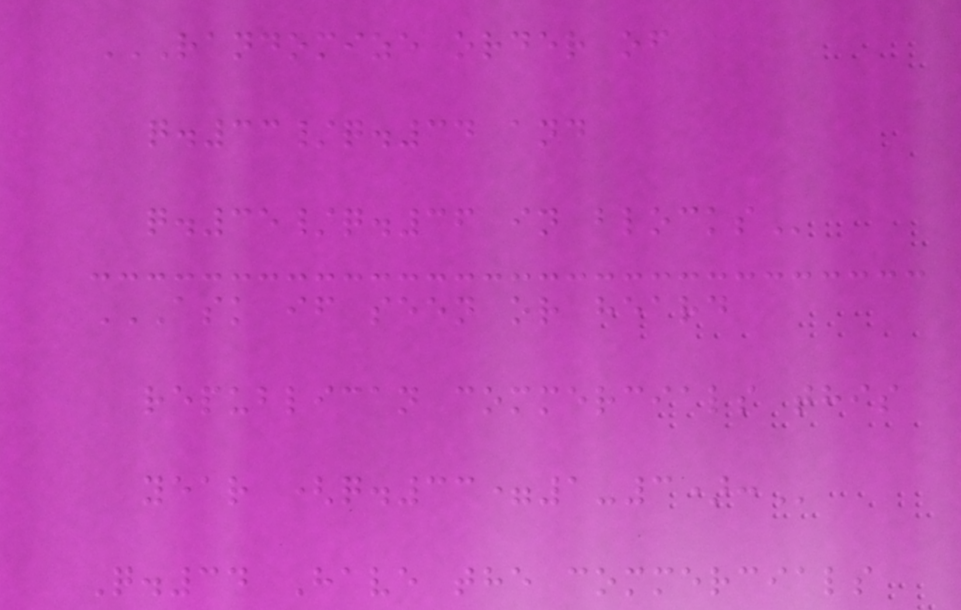RANDOMIZE ORDER OF
Q.33/Q.34 AND
Q.35/Q.36 IN BLOCKS
ASK IF SEEN OR HEARD
REPUBLICAN COMMERCIALS THIS
YEAR (Q.33=1-3):
Q.34 Have the commercials
